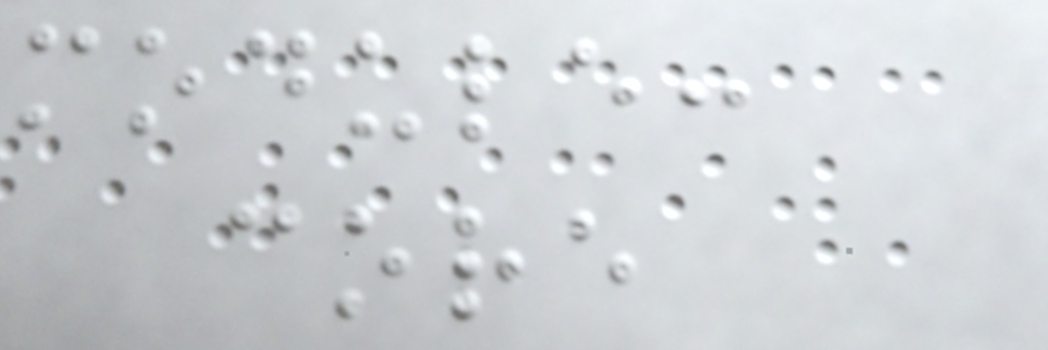module:
core
